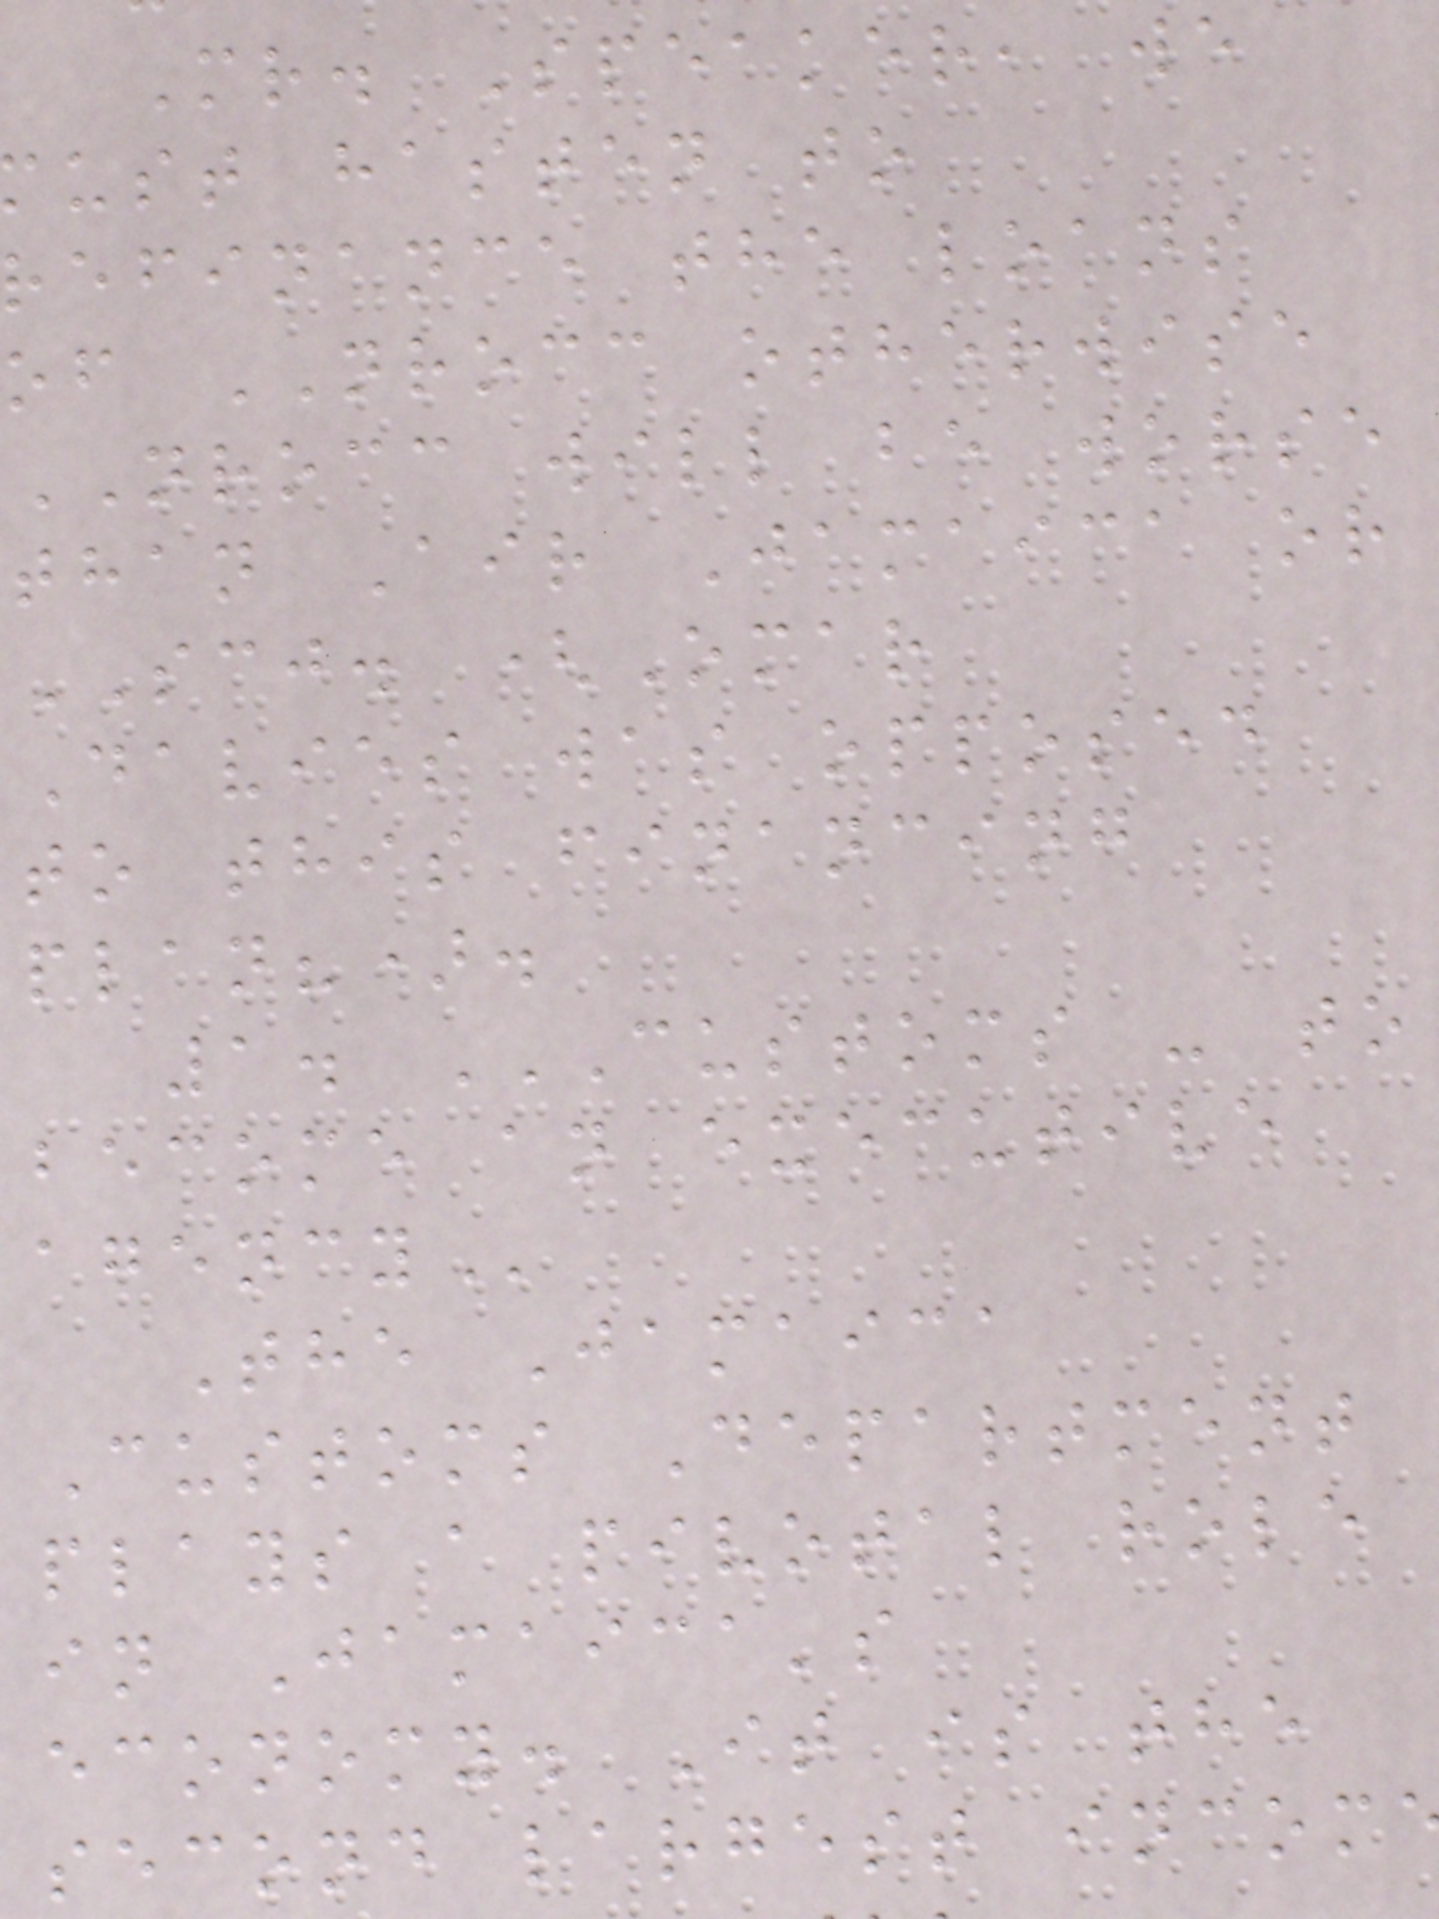Mr. Speaker, we
ust hasten to
refinance the loans
of NROCC otherwise
NROCC will be worse
than Air Jamaica or
SCJ. (Omar
Davies was opposed
to this financing
plan?).
1. CUSTOMS - TO
become an executive
The Jamaica
Customs Department
plays a pivotal role
in Jamaica's
economy. It is the
second largest incom
